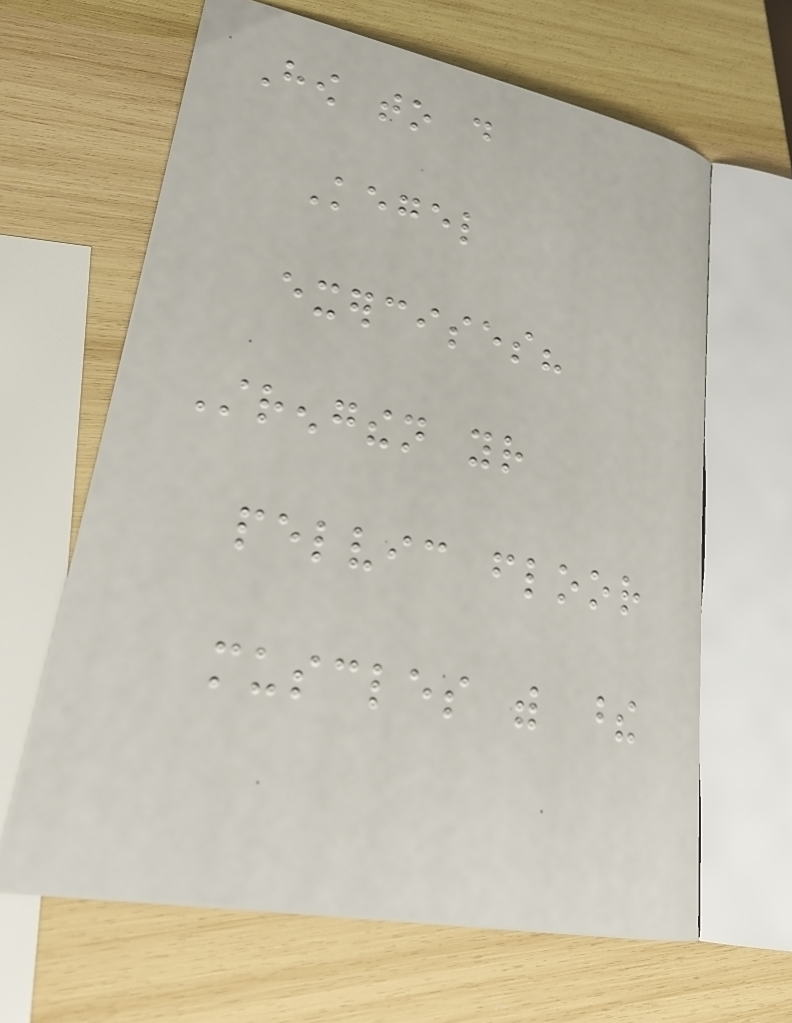How to do
Kegel
exercises?
Strengthen your
pelvic floor
muscles with these
